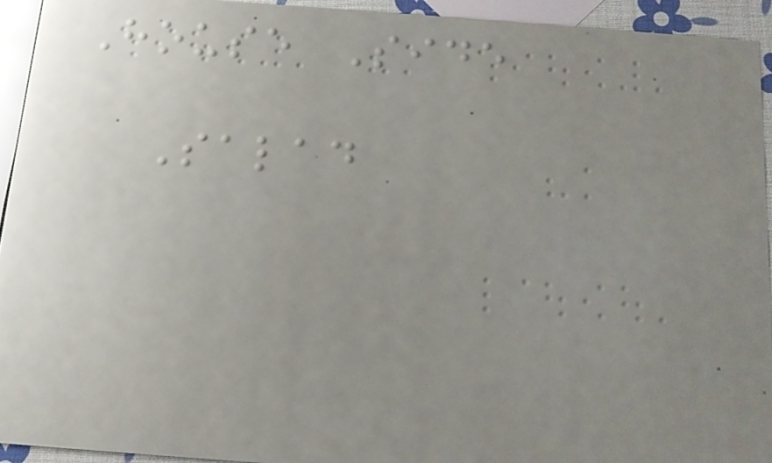House Side
Salad
